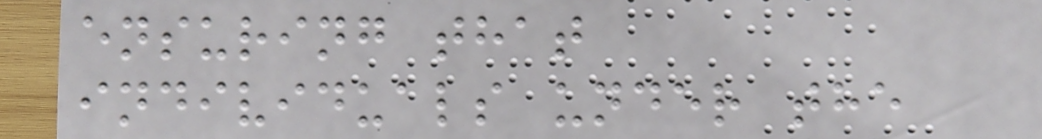ensuring that
individuals under the
